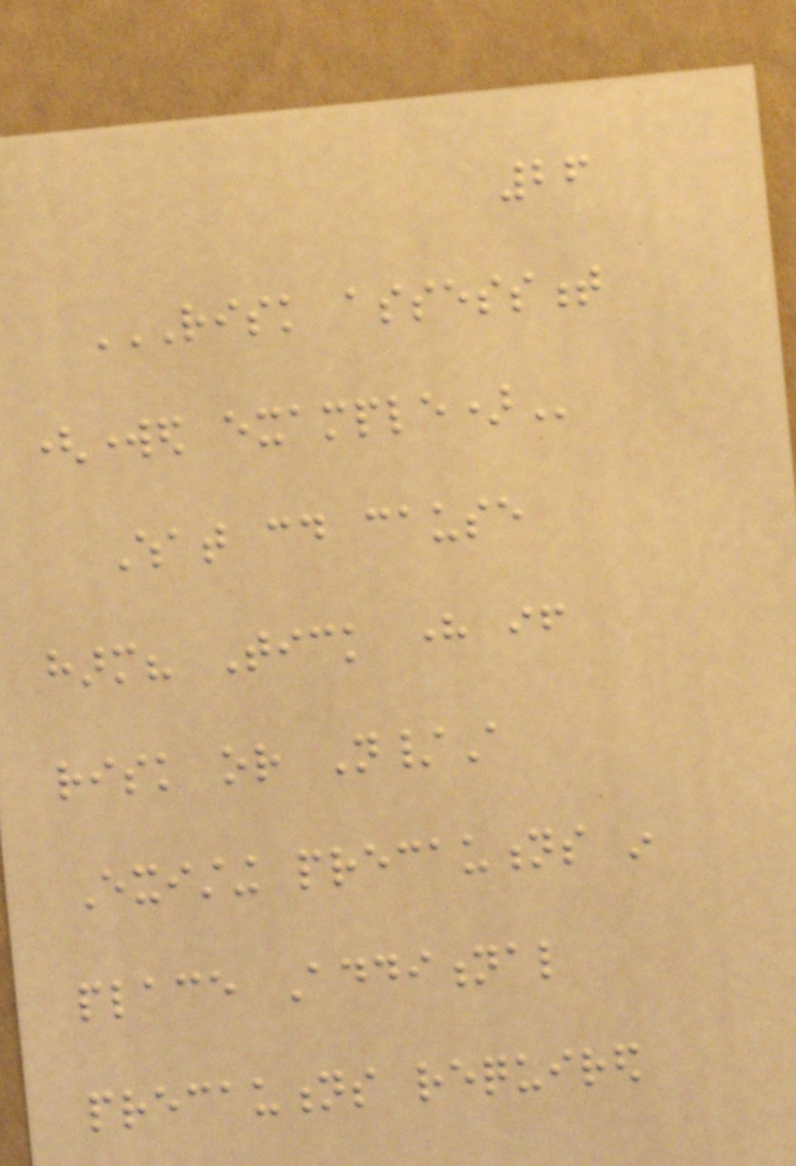26
RISK ASSESSMENT
(WORKED EXAMPLE)
What could cause
harm? Tick here if
risk or N/A
Existing precautions in
place Additional
precautions required
